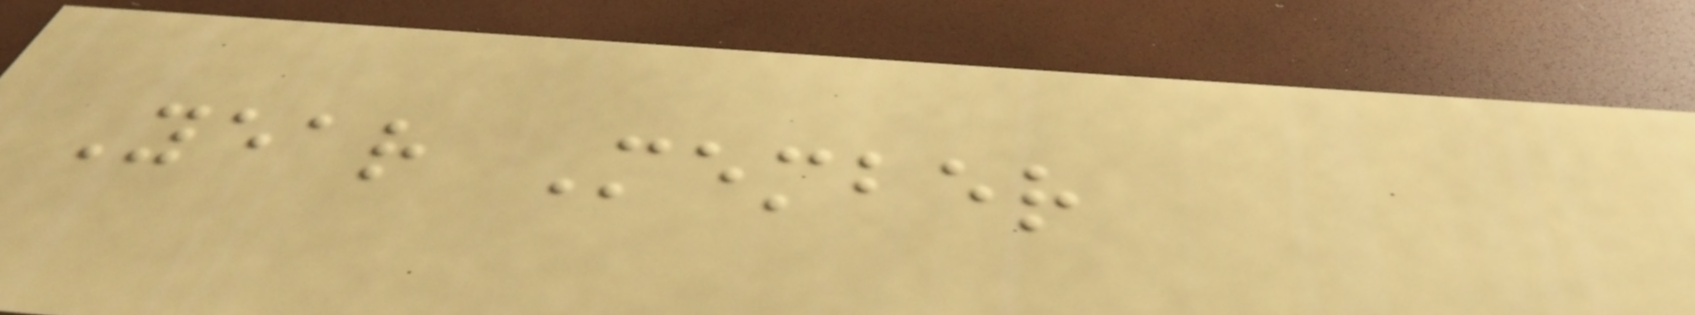Year Member
